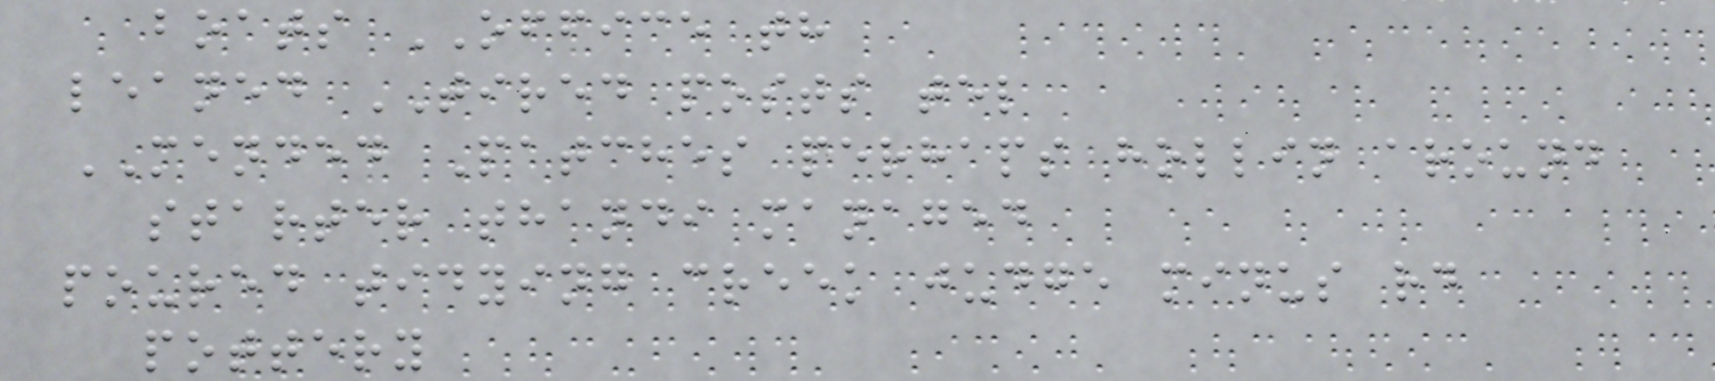boats OFFICE th
leaned TIRED posts tel
MENDED Patches perhaps hollin around
starter thandi managed
poured tidying creek judge minus rd
pottery
